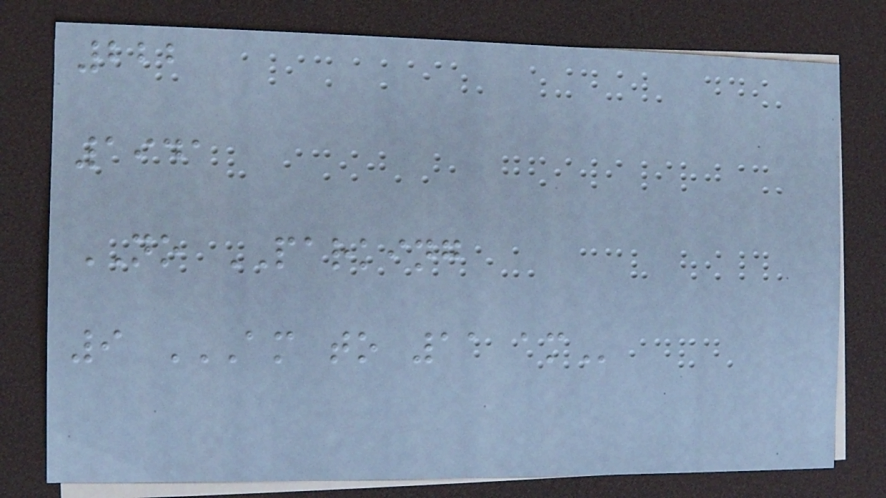222
1941
NO PARKING
9 AM TO 11 AM
